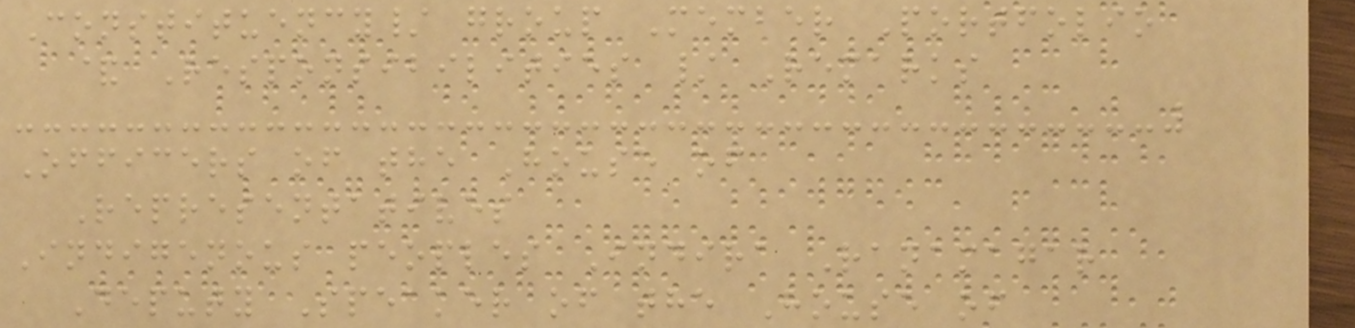Constituency/ group Member Portfolio
& Responsibilities / Remarks
Officers of the House of
Representatives
Indigenous peoples Indira Ranamagar
Deputy Speaker of the House of
